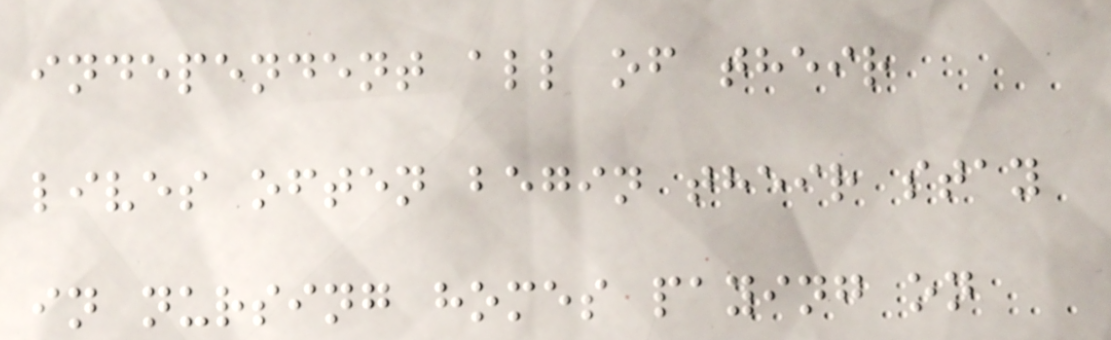independent all of their
lives often begin their stay
in nursing homes paying on
